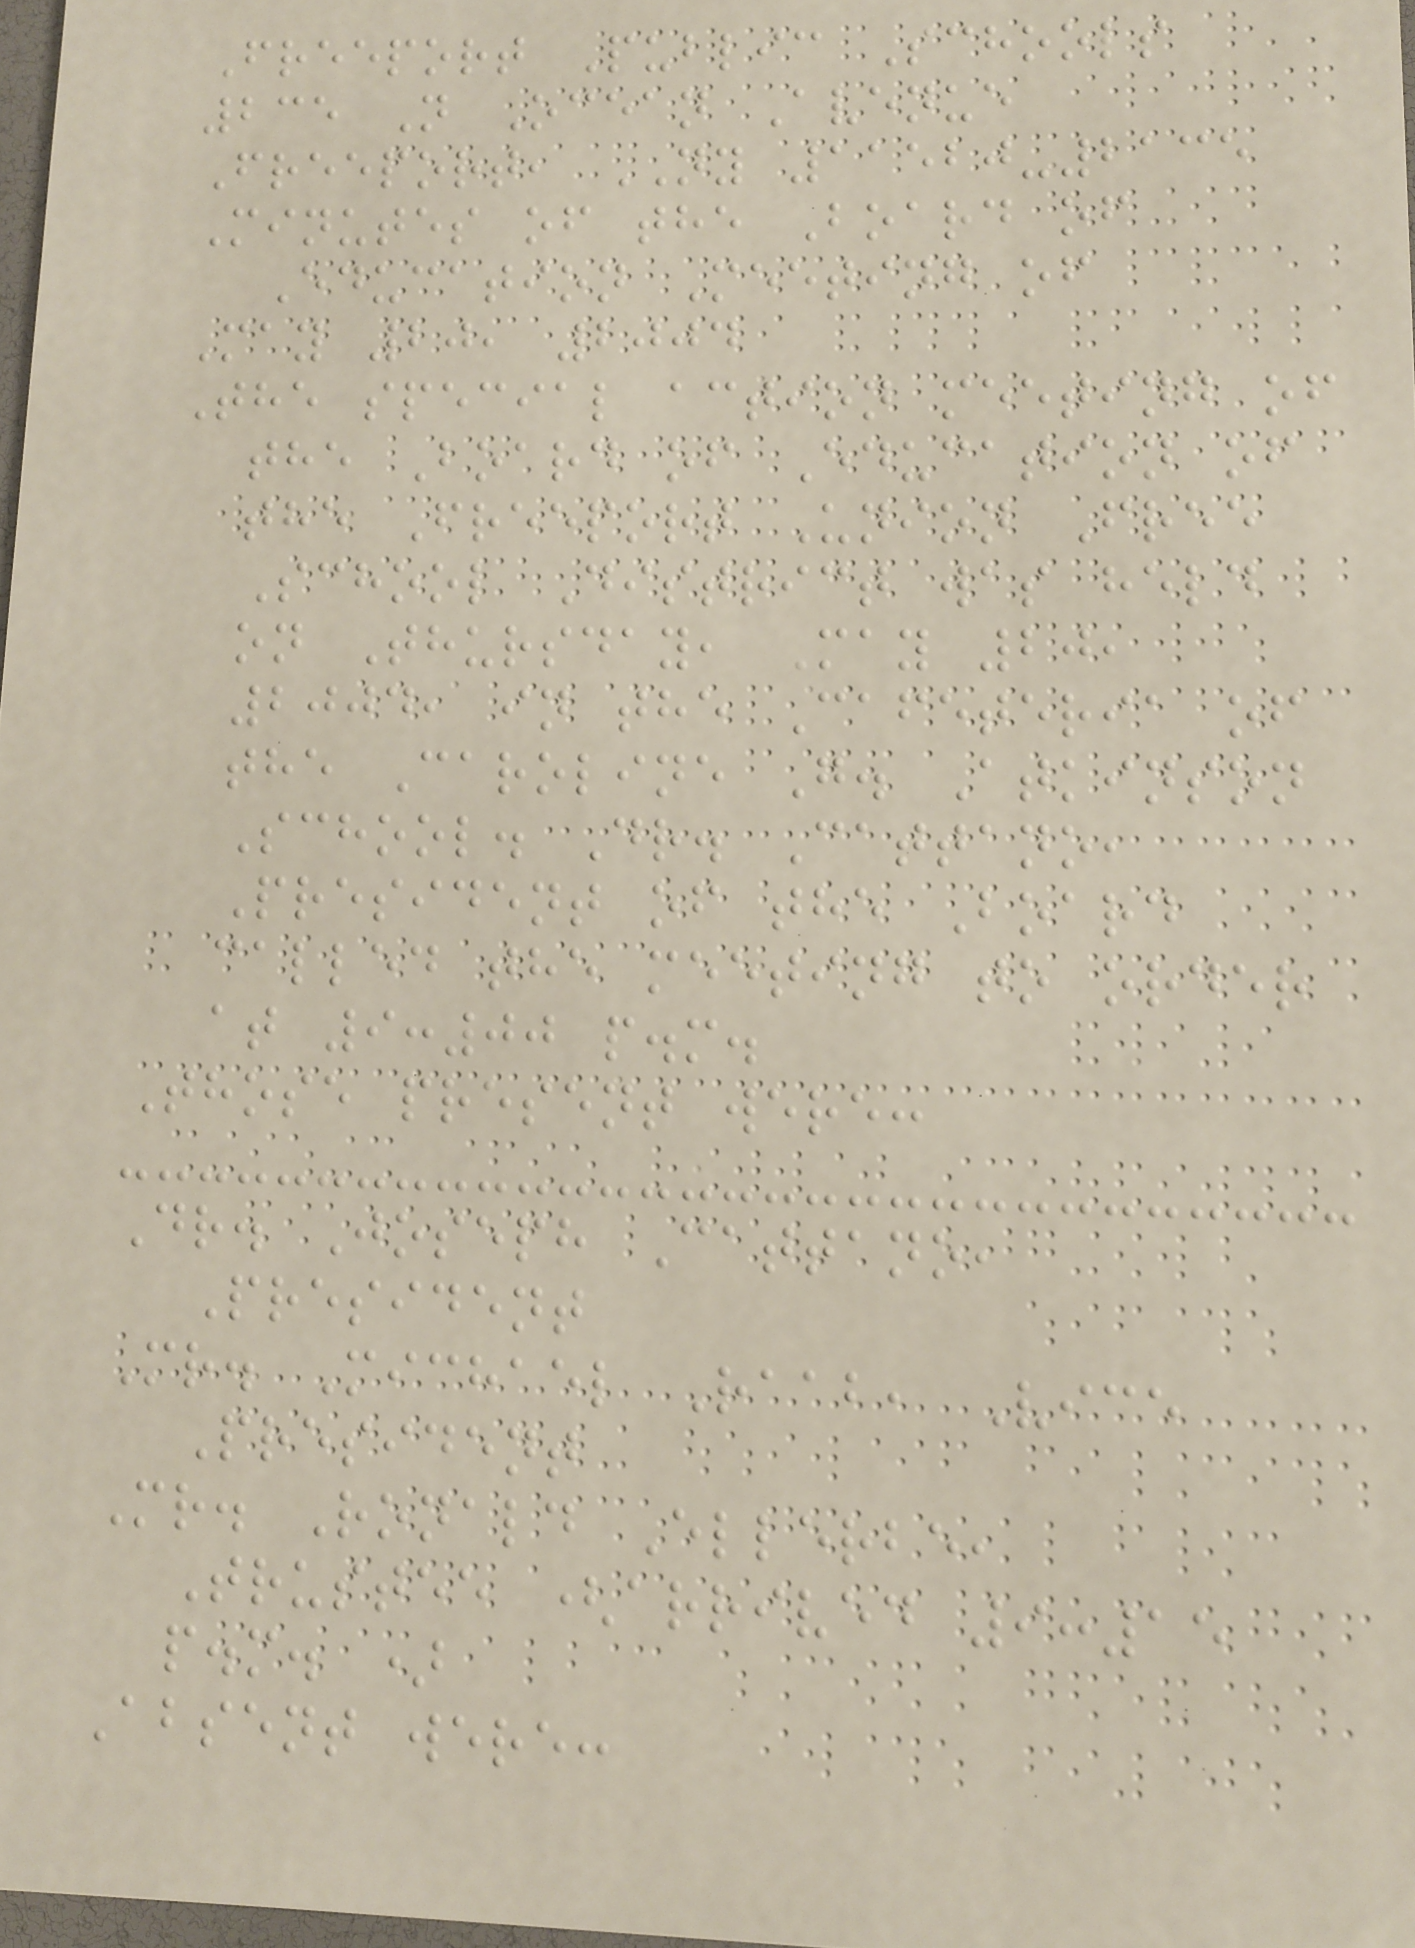Freeport Public Schools
235 N Ocean Avenue
Freeport, NY 11520-2135
Minutes of the Board of
Education Meeting of
May 20, 2004
The special action meeting of
the Board of Education of
the Freeport Union Free
School District was held
on Thursday, May 20,
2004, in the Cafeteria of
the Caroline G. Atkinson
School. Dr. Cattano,
President of the Board
called the meeting to order
at 9:00 p.m.
Those present were:
Dr. Joseph Cattano,
President
Mr. Michael Raab, Vice
President
Mr. Ronald Ellerbe,
Trustee (arrived 9:15
p.m. )
Absent were:
